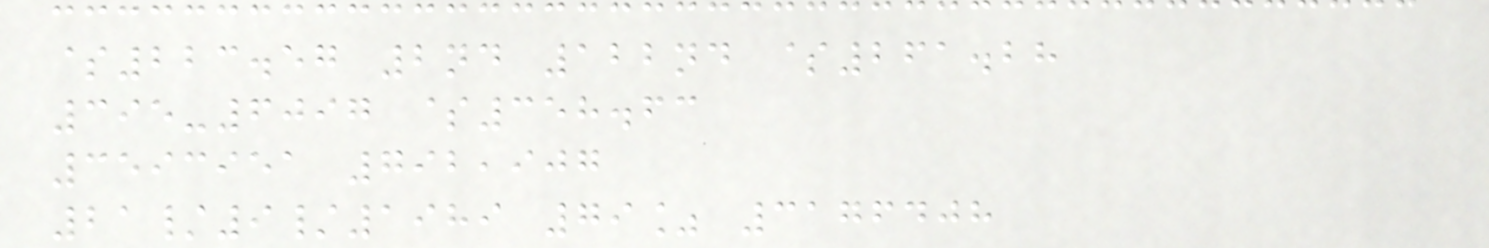$223.57 2nd 122nd $261.28
395-6097 $358.63
3593951 792,907
21/9/1989 79% 3176408
